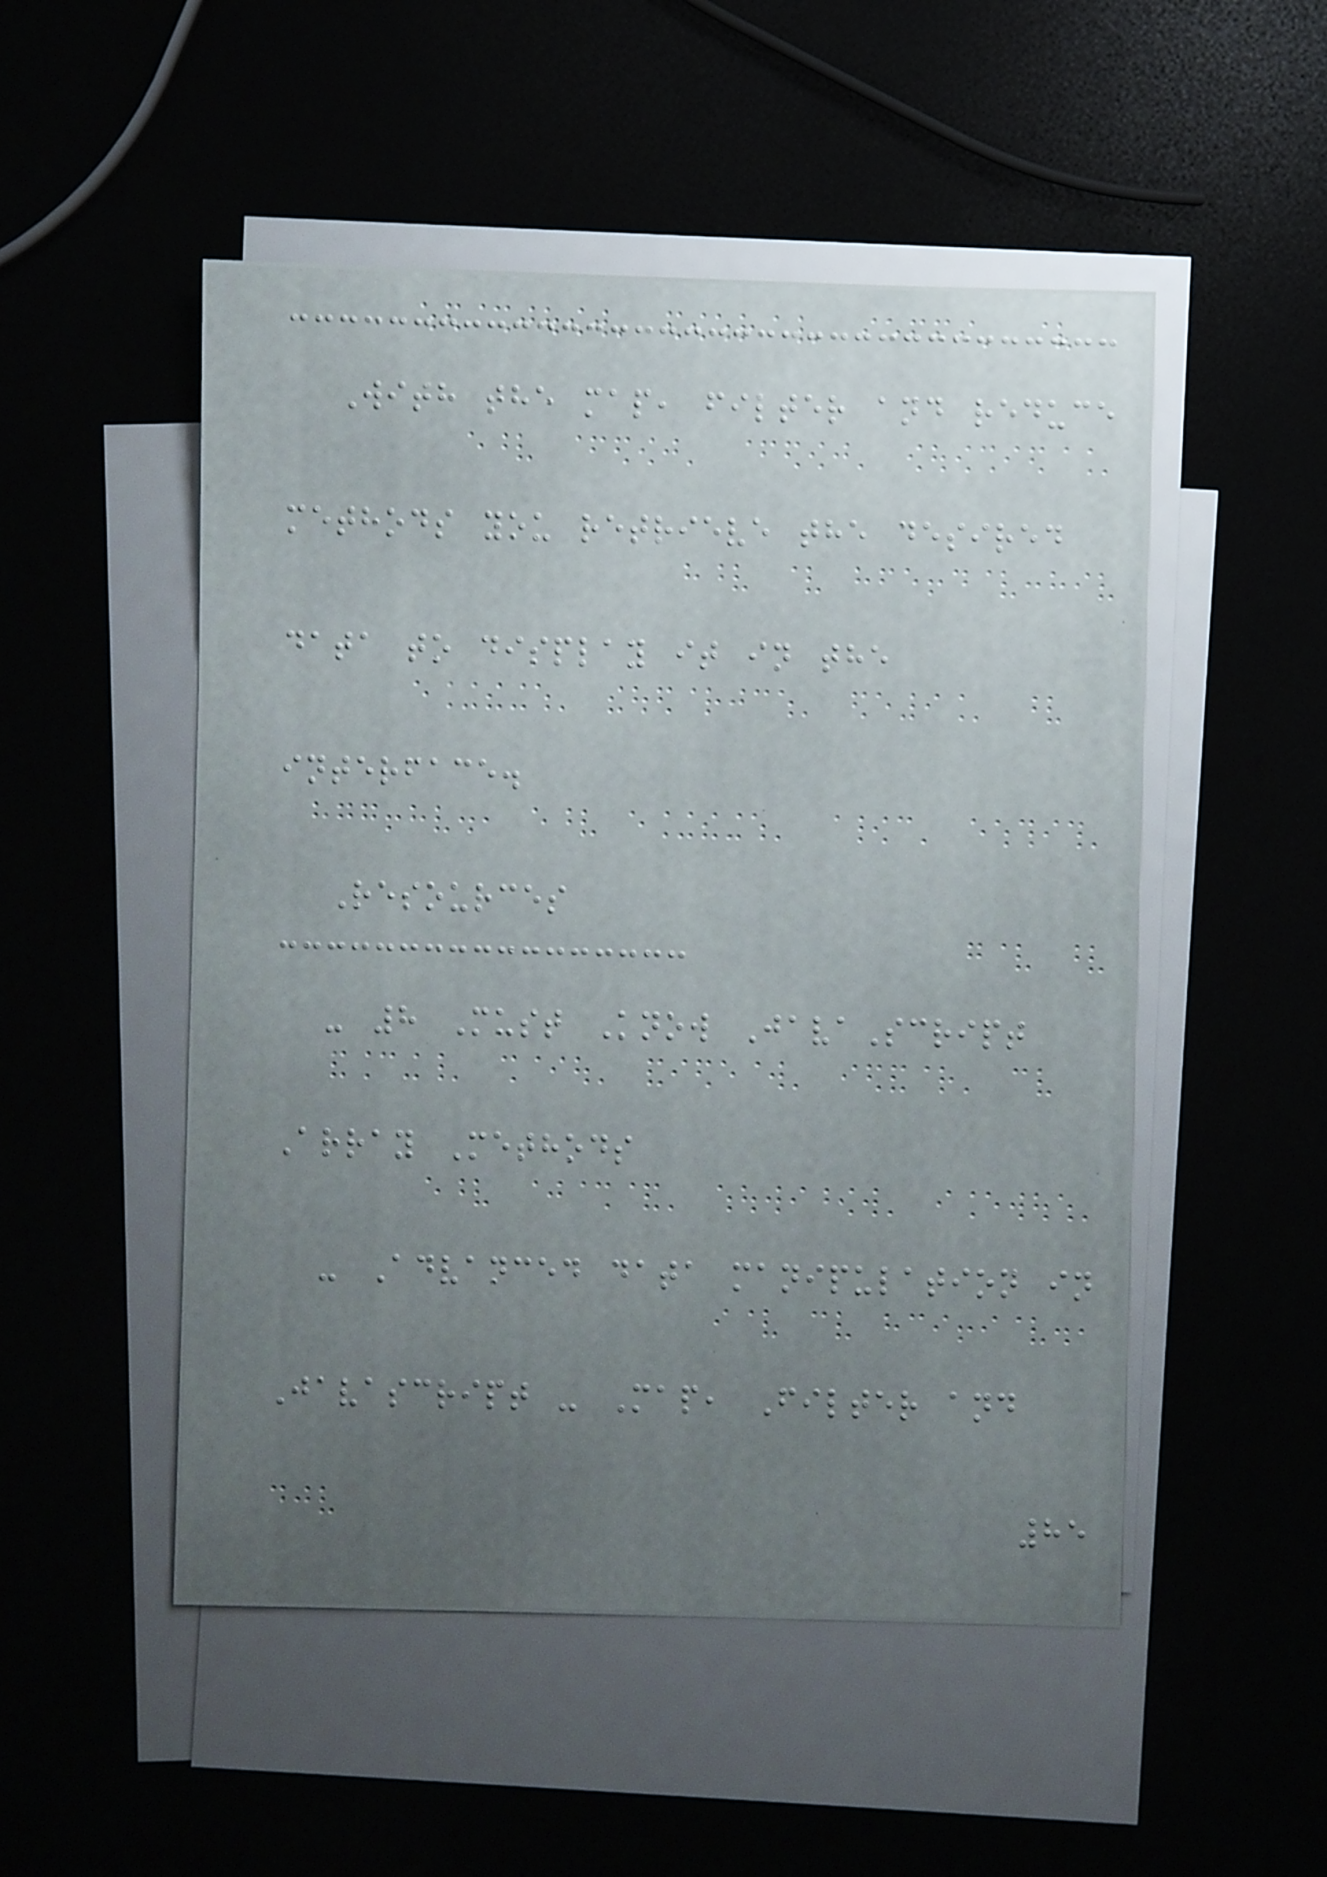With the map, filter and reduce
methods you retrieve the desired
data to display it in the
interface.
Resources
- 8 Must Know JavaScript
Array Methods
- Advanced data manipulation in
Javascript - Map, Filter and
85
